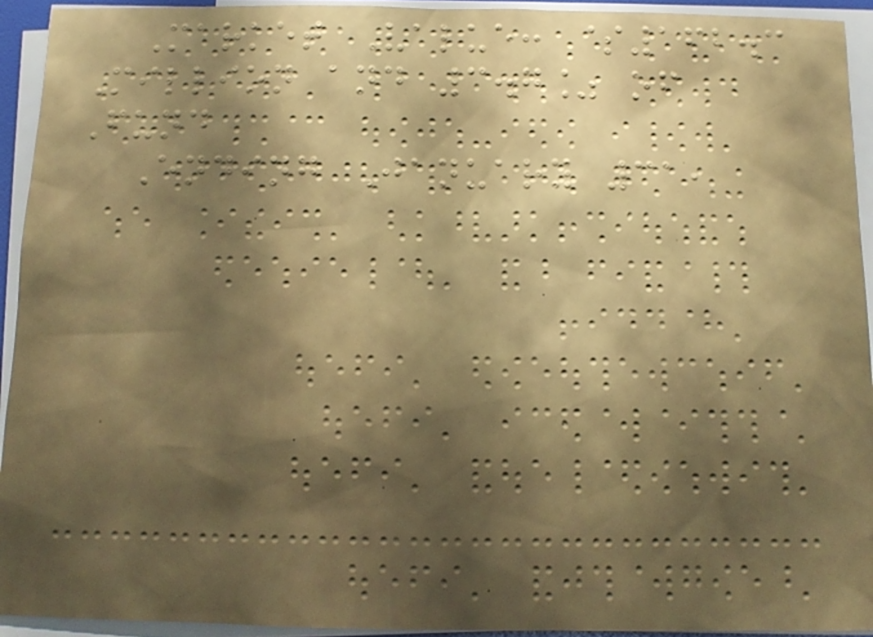Market Value: $162.3
Million and 3.7% of
Fund
Ending January 31,
